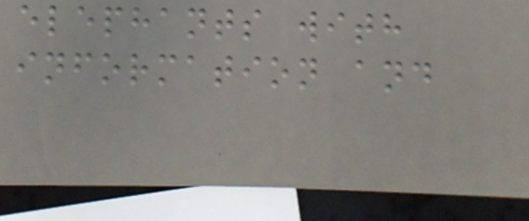elephants with
information and
